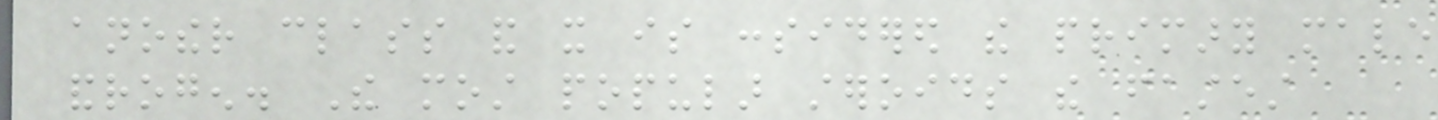another class and it is considered the primary male
androgen. The most popular steroids the fastest
